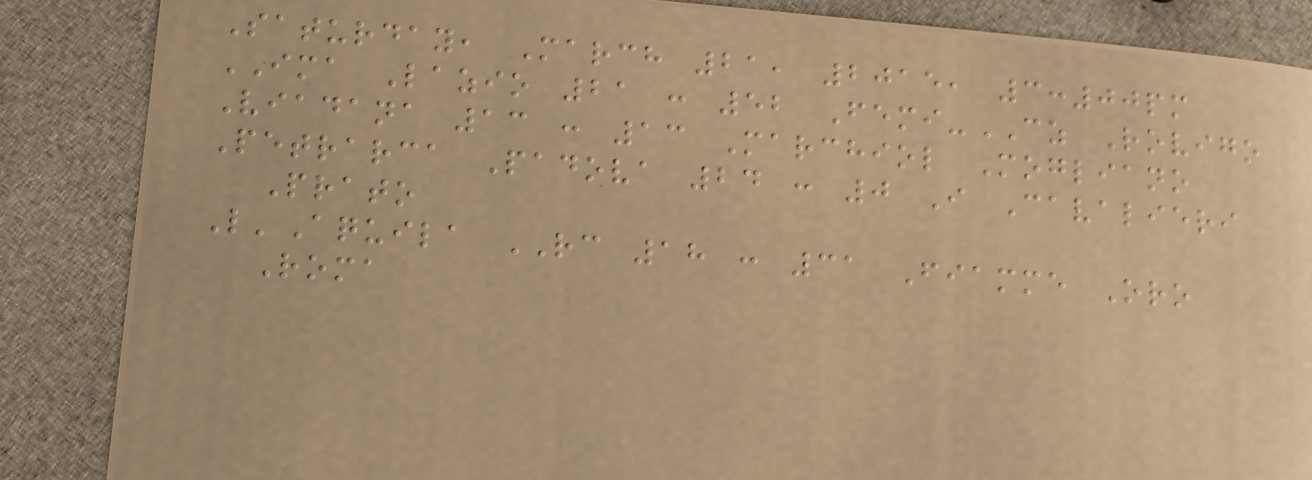Saturday, March 21, 2015, 3:00pm
IMA Lazio 21 : 52 Femi-CZ Rovigo
Viadana 13 : 13 Marchiol Mogliano
Petrarca Padova 24 : 0 I Cavalieri
Prato
L'Aquila RC 18 : 31 Fiamme Oro
Roma
